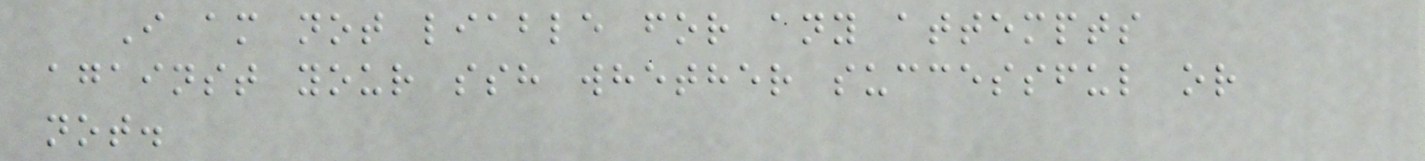I am not liable for any attempts
against your ssh whether successful or
not.
